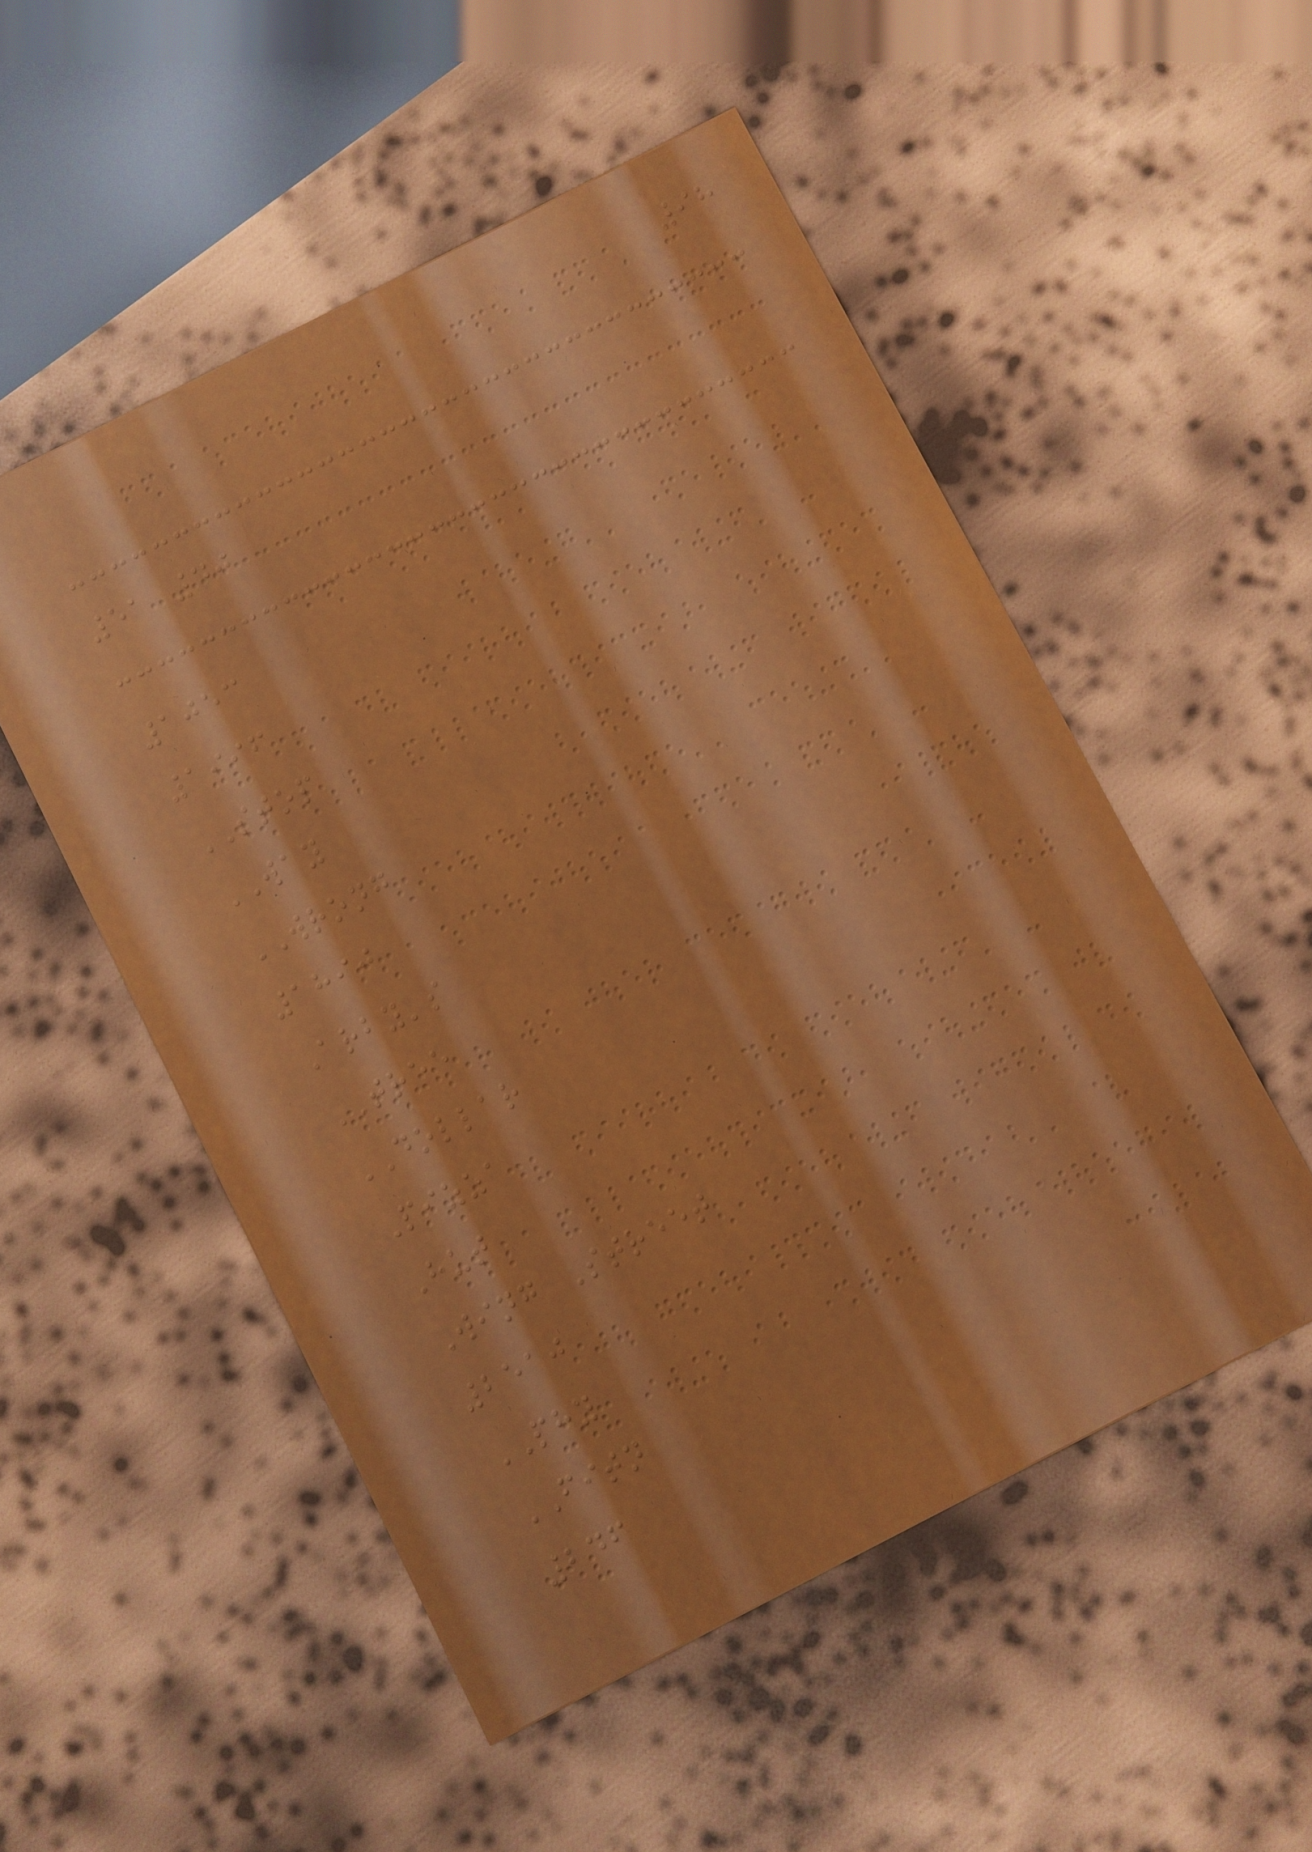98
51 40
1053
1996
STOP
WAY
WRONG
1890
Arby's
TREE
DOLLAR
Pizza
Hut
Wing Street
2510
PHY
FITN
246
